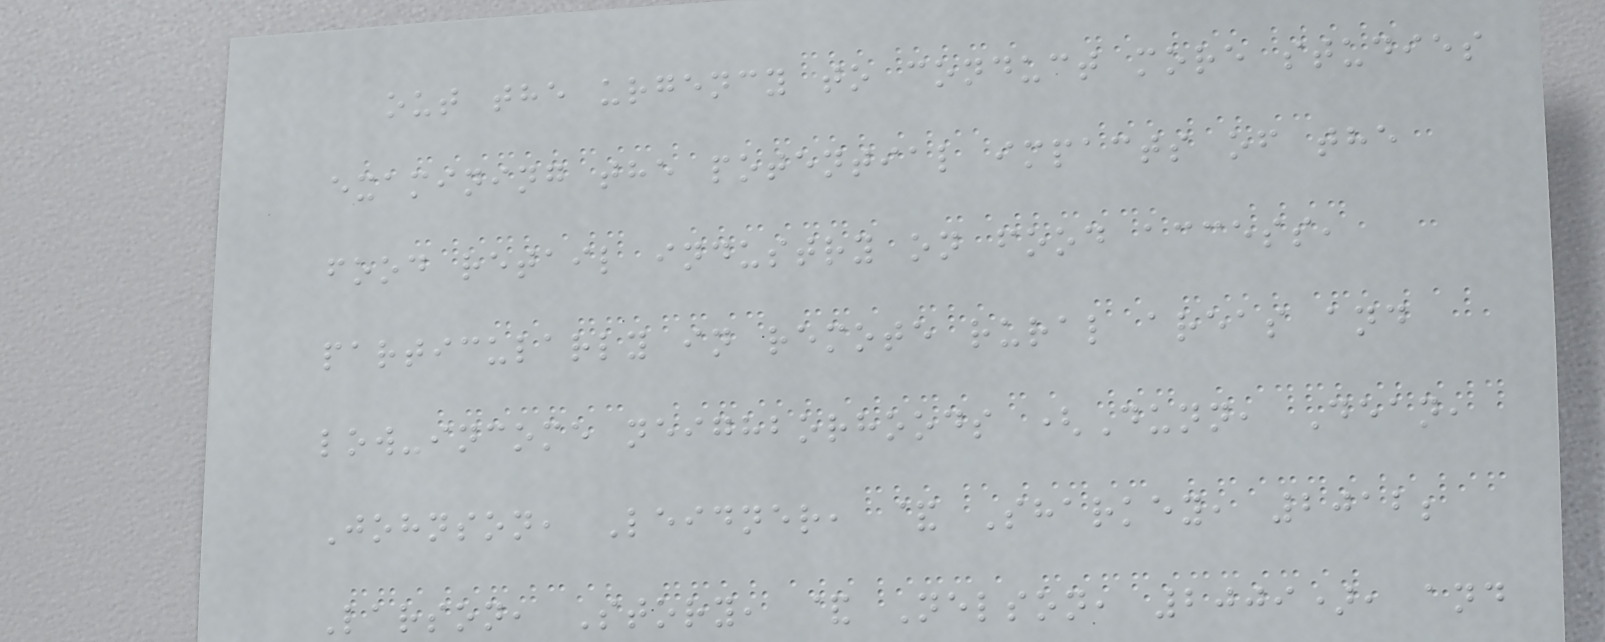out the urgency to conduct more studies
examining the potential impacts of the
food retail industry on food access,
particularly in remote rural areas and
low-income neighborhoods (Dunn, Dean,
Johnson, Leidner, & Sharkey, 2012;
Larson, Story, & Nelson, 2009), and
